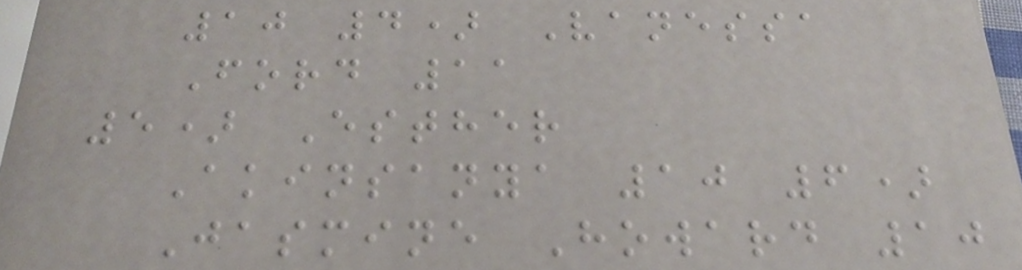10 4) Vanessa
Ford 11
5) Esther
Akinsanya 10 6)
Jasmine Howard 10
